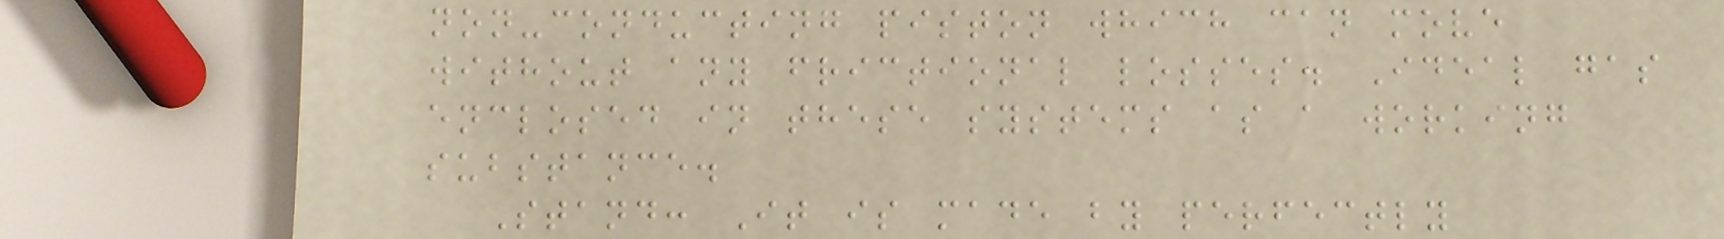non-conducting piston which can move
without any frictional losses. Ideal gas
enclosed in these systems as a working
substance.
Stand: It is made by perfectly
